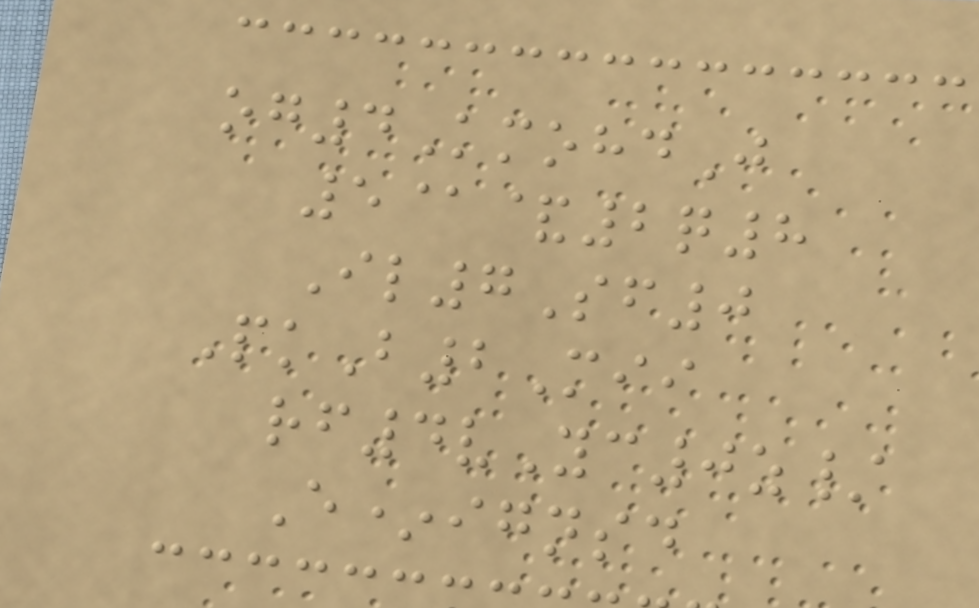og4KmohdJ
5@&2q8
Il7Sf0
PkB2Mii
rf4vYc0z/
E*ignsd
